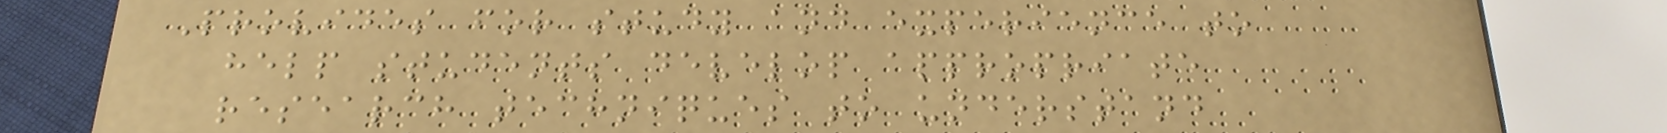Provides for study and experience to
help students develop appropriate
research techniques to understand
